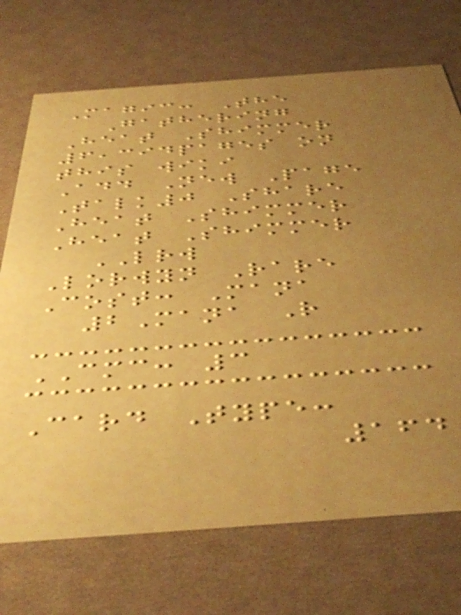Magic: The
Gathering
Heat Shimmer
6,394pages on
this wiki
Add New Page
Talk0 Share
Heat Shimmer
Heat Shimmer
LRW
Lorwyn Rare
Cost: Mana
2Mana R
CMC: 3
Card Type:
164
